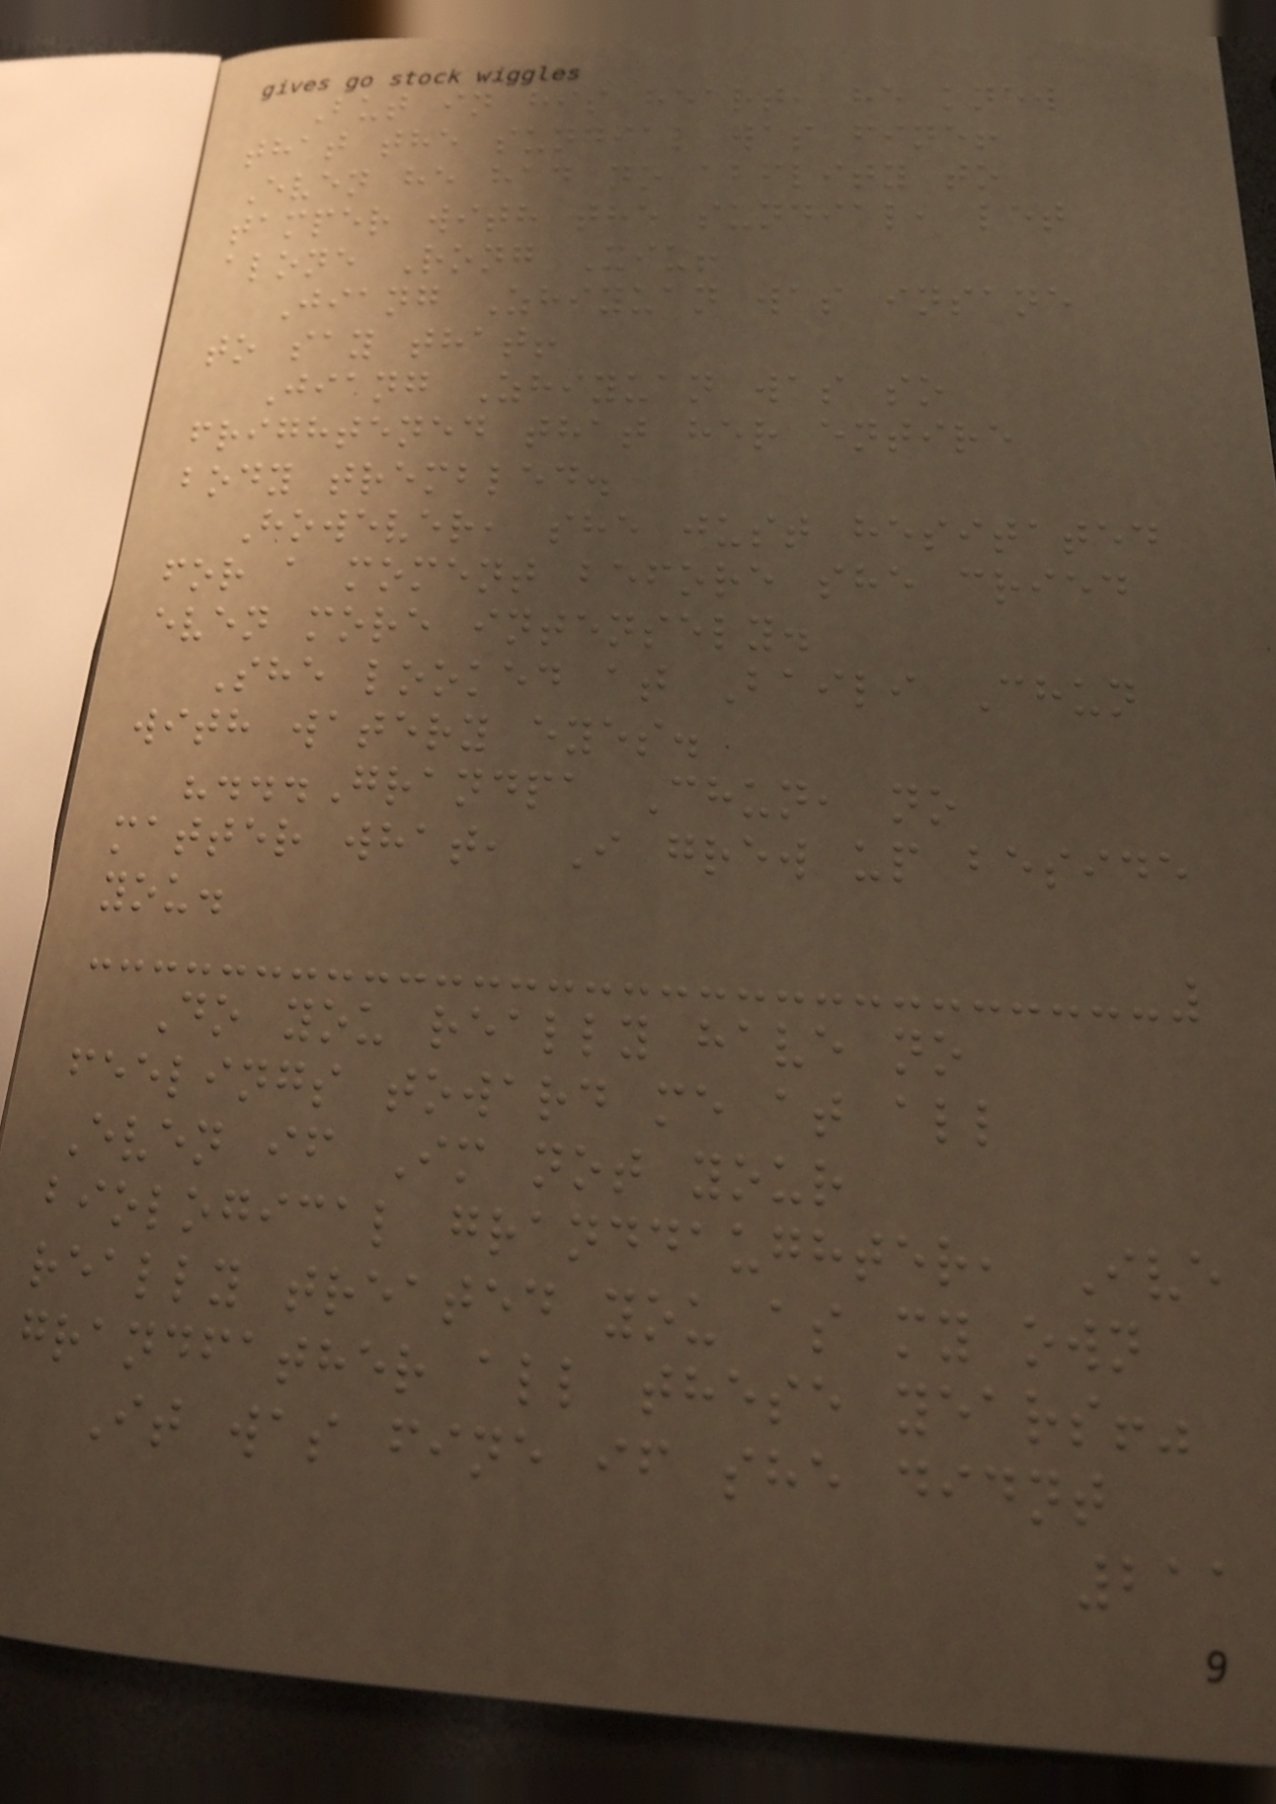But in his heart, he knew
that the sundial was fine!
Even he had no ability to
tamper with the sundial, let
alone Rong Xiu!
Jiang Zhiyuan was insane
to say that!
Jiang Zhiyuan was so
frightened that her entire
body trembled.
However, she just hesitated
for a moment before she cried
even more intensely.
She looked at Baili Chun
with watery eyes.
"...Grandpa Chun, no
matter what, I grew up beside
you.
Do you really have no
feelings toward me at all
Even if Im not your
biological granddaughter, Ive
really treated you as my own
grandfather all these years!"
It was fine if she didnt
211
